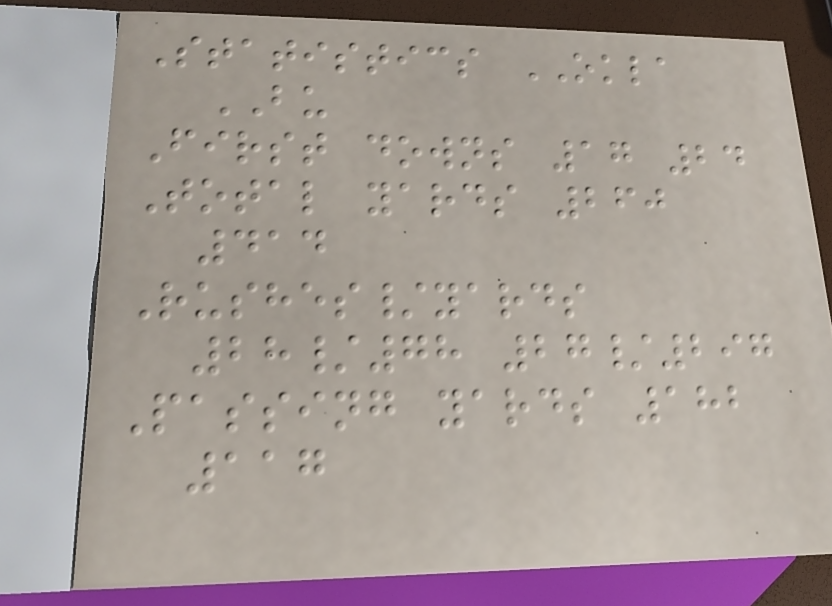Statistics OKLA
BU
First downs 17 24
Total yards 260
414
Rushes/yards
28/78 27/297
Passing yards 182
117
